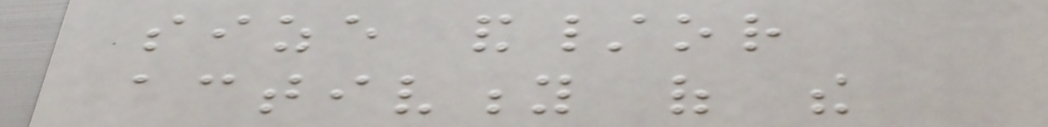size and/or
activity of the
